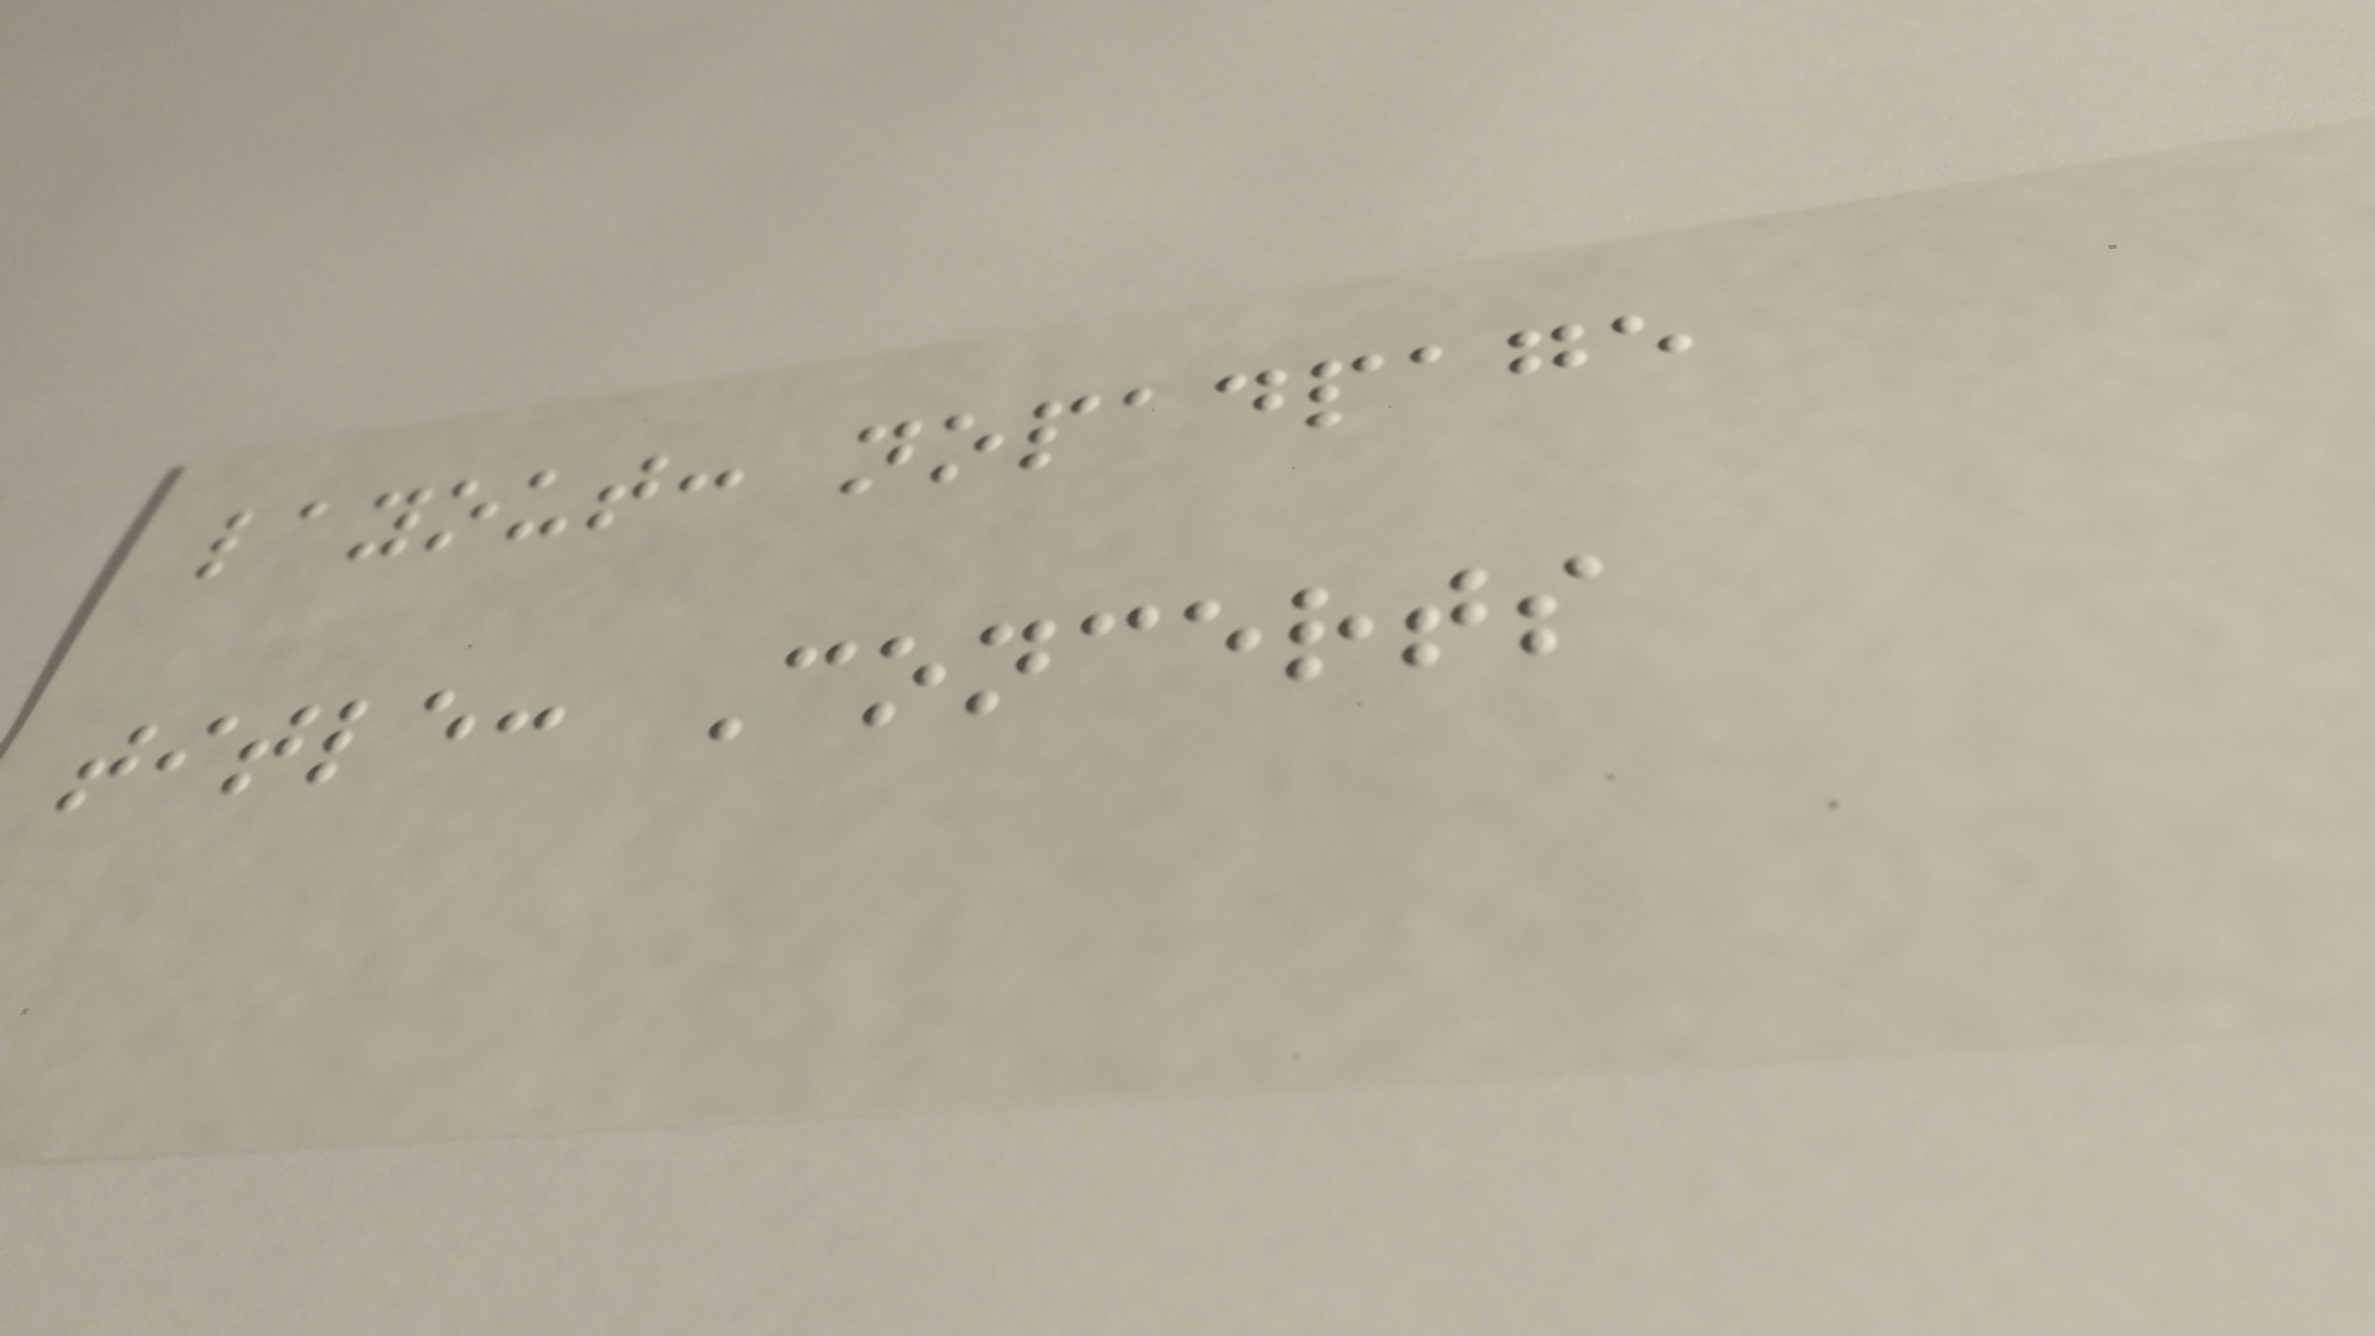layout: nopadpage
title: Concerts
